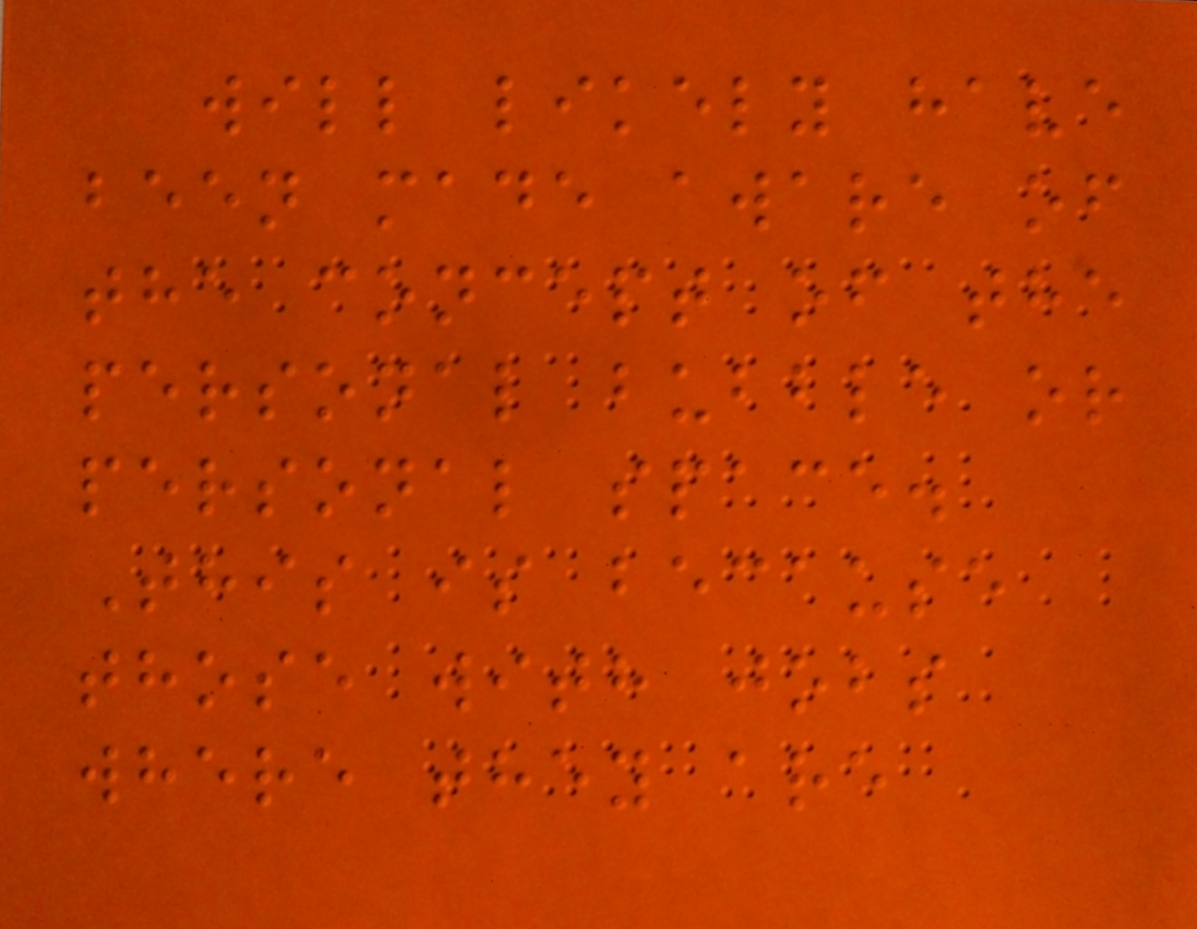will likely have
been made aware of
the concept of the
personal bubble or
personal space.
This is because
those with jobs
where they are
